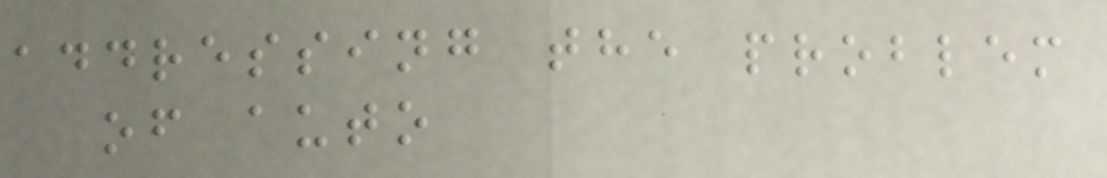addressing the problem
of auto
